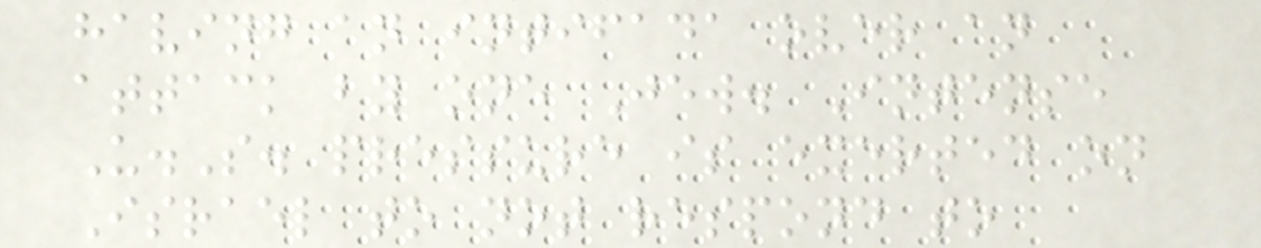having an intifada over an
attack by one Jew. Intense
U.S. pressure is exerted on
Israel to not respond to
